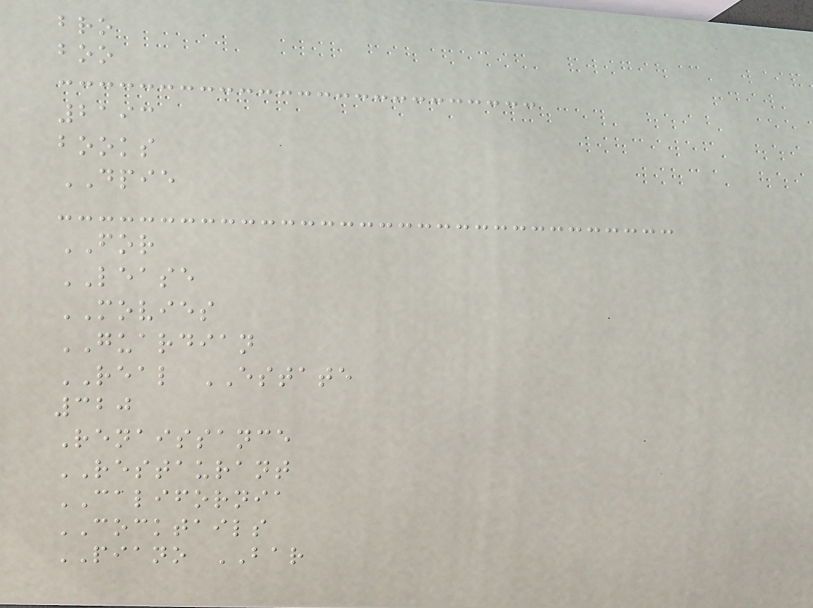bro
boo
2193
books
DPIE
FOR
LEASE
MOVIES
GUARDIAN
REAL ESTATE
320
Renaissance
RESTAURANT
CALIFORNIA
COCKTAILS
PIANO BAR
